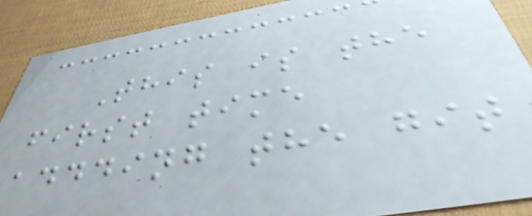This is the
first time
addding the git
